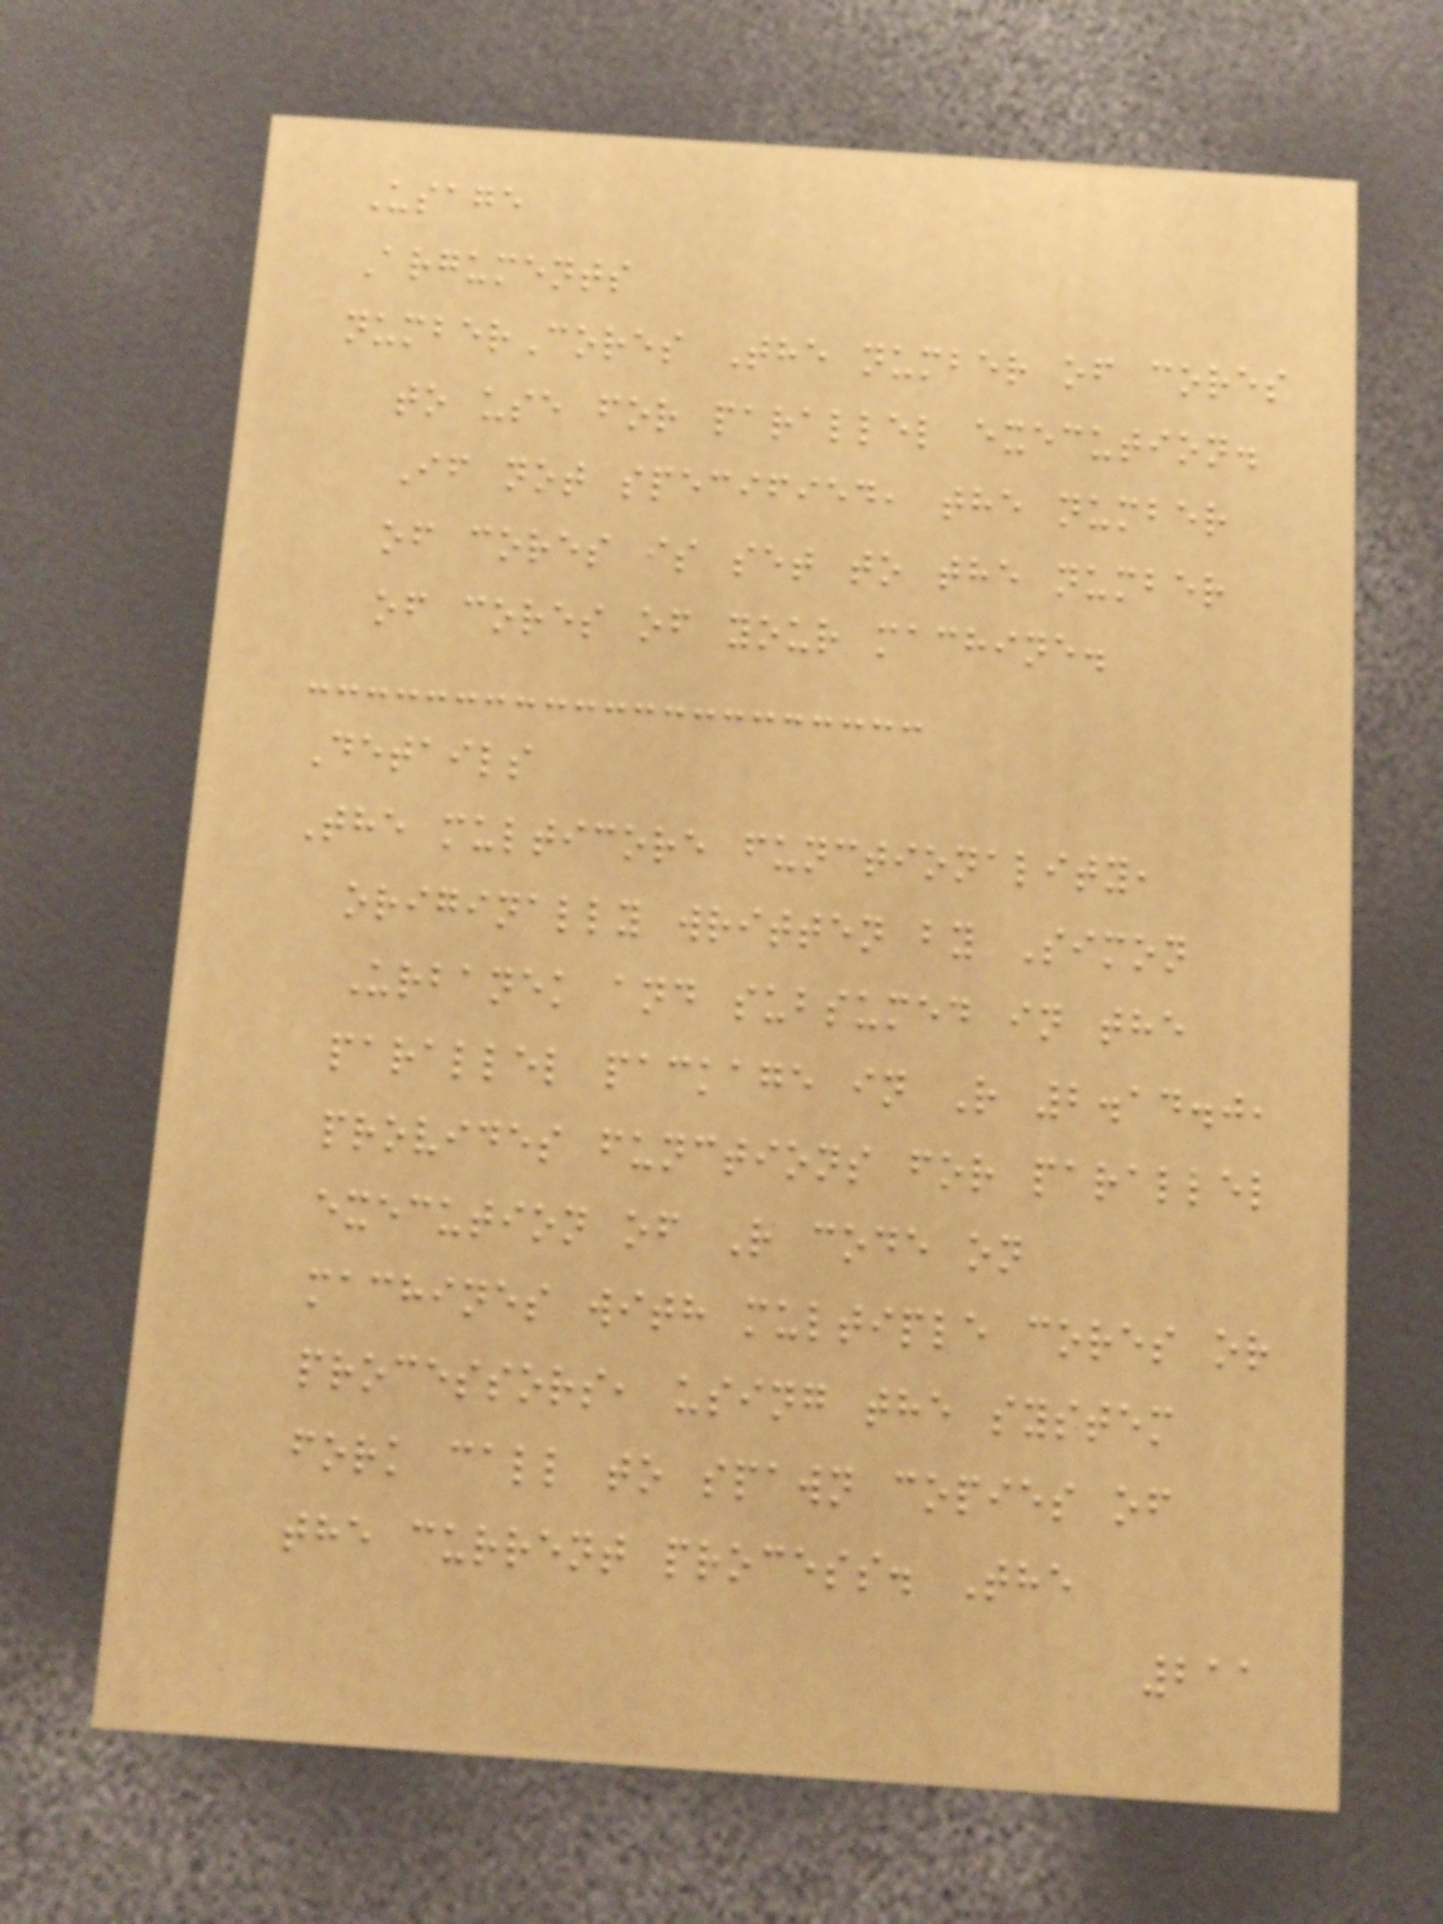Usage
Arguments
numberCores The number of cores
to use for parallel execution.
If not specified, the number
of cores is set to the number
of cores of your machine.
Details
The multicore functionality,
originally written by Simon
Urbanek and subsumed in the
parallel package in R 2.14.0,
provides functions for parallel
execution of R code on
machines with multiple cores or
processors, using the system
fork call to spawn copies of
the current process. The
211
